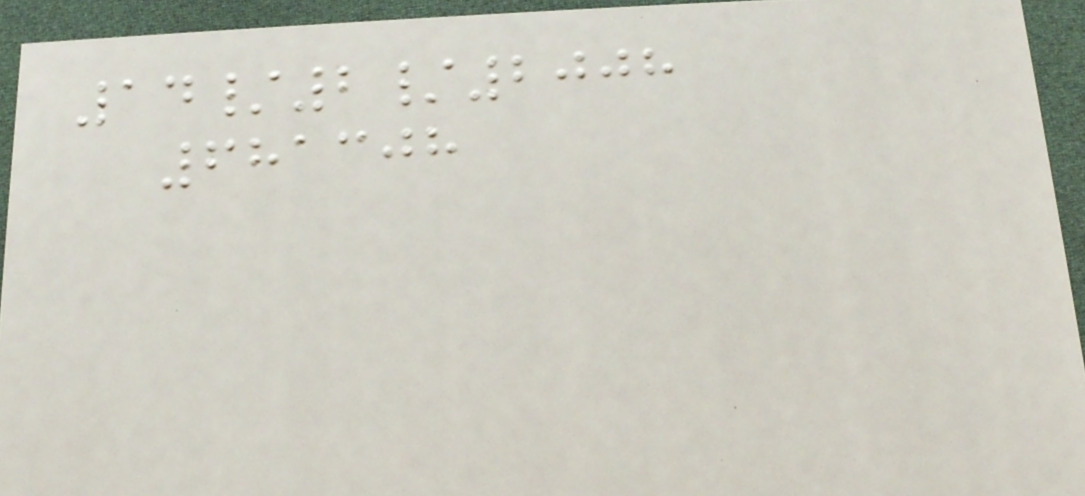14/2/2008
681308
